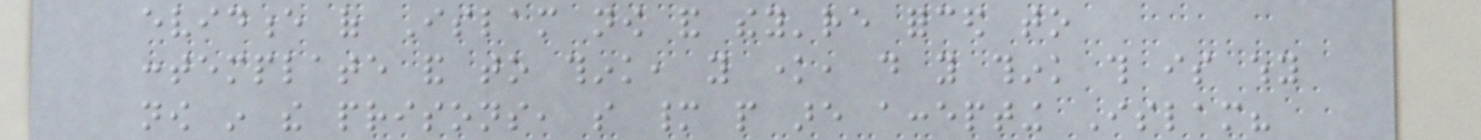evidence of Islam now and they're forced to
contemplate and to think, you know, do you think this is why
now in the prisons, so many people are accepting Islam?
